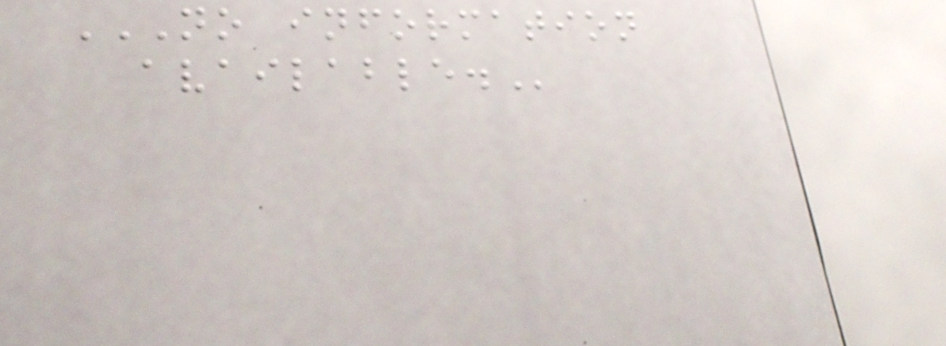NO INFORMATION
AVAILABLE.
